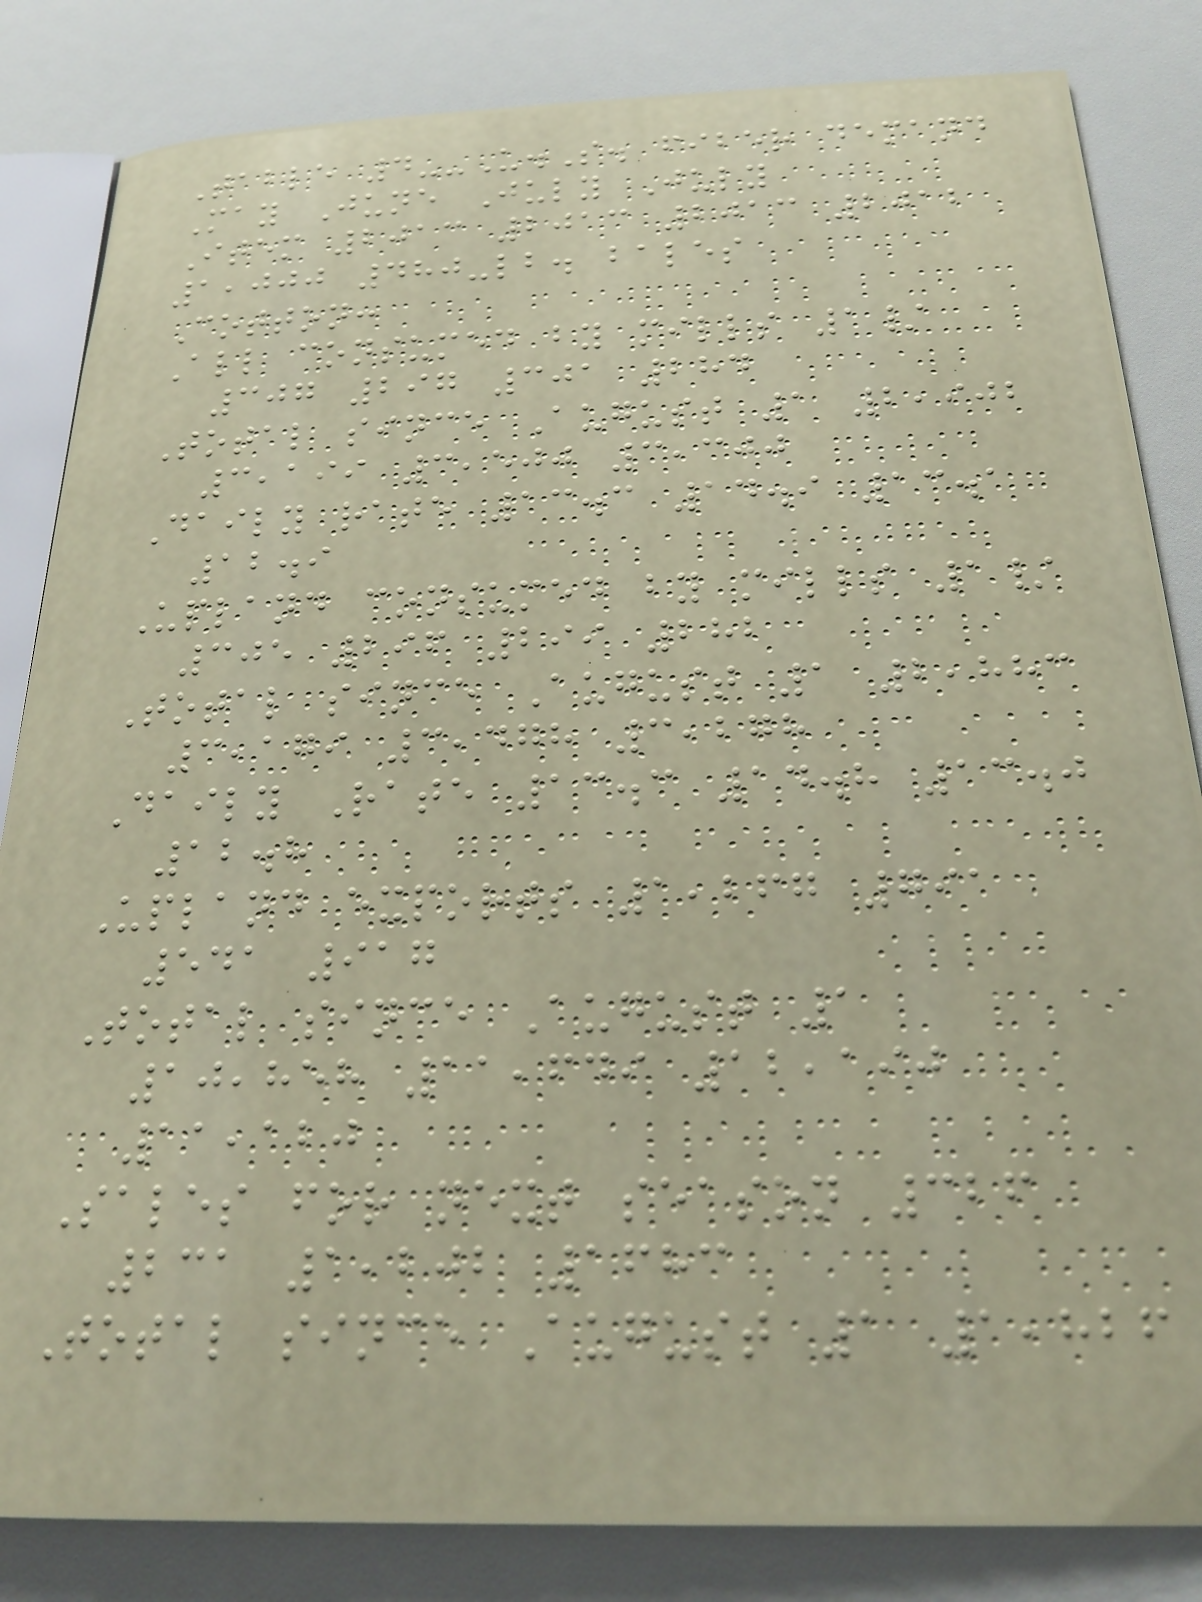Table 4--U.S. fiber demand
May June July July
Item 2013 2013 2013 2012
1,000 480-lb. bales
Cotton:
All consumed by mills 1/
307 297 301 284
Total since August 1 2,902
3,199 3,500 3,300
Daily rate 13.3 14.9 13.1
12.9
Upland consumed by mills 1/
305 296 299 282
Total since August 1 2,883
3,179 3,478 3,278
Daily Rate 13.3 14.8 13.0
12.8
Upland exports 1,267 791
541 917
Total since August 1
10,858 11,649 12,190
11,120
Sales for next season 326
231 1,202 1683
Total since August 1 1,826
